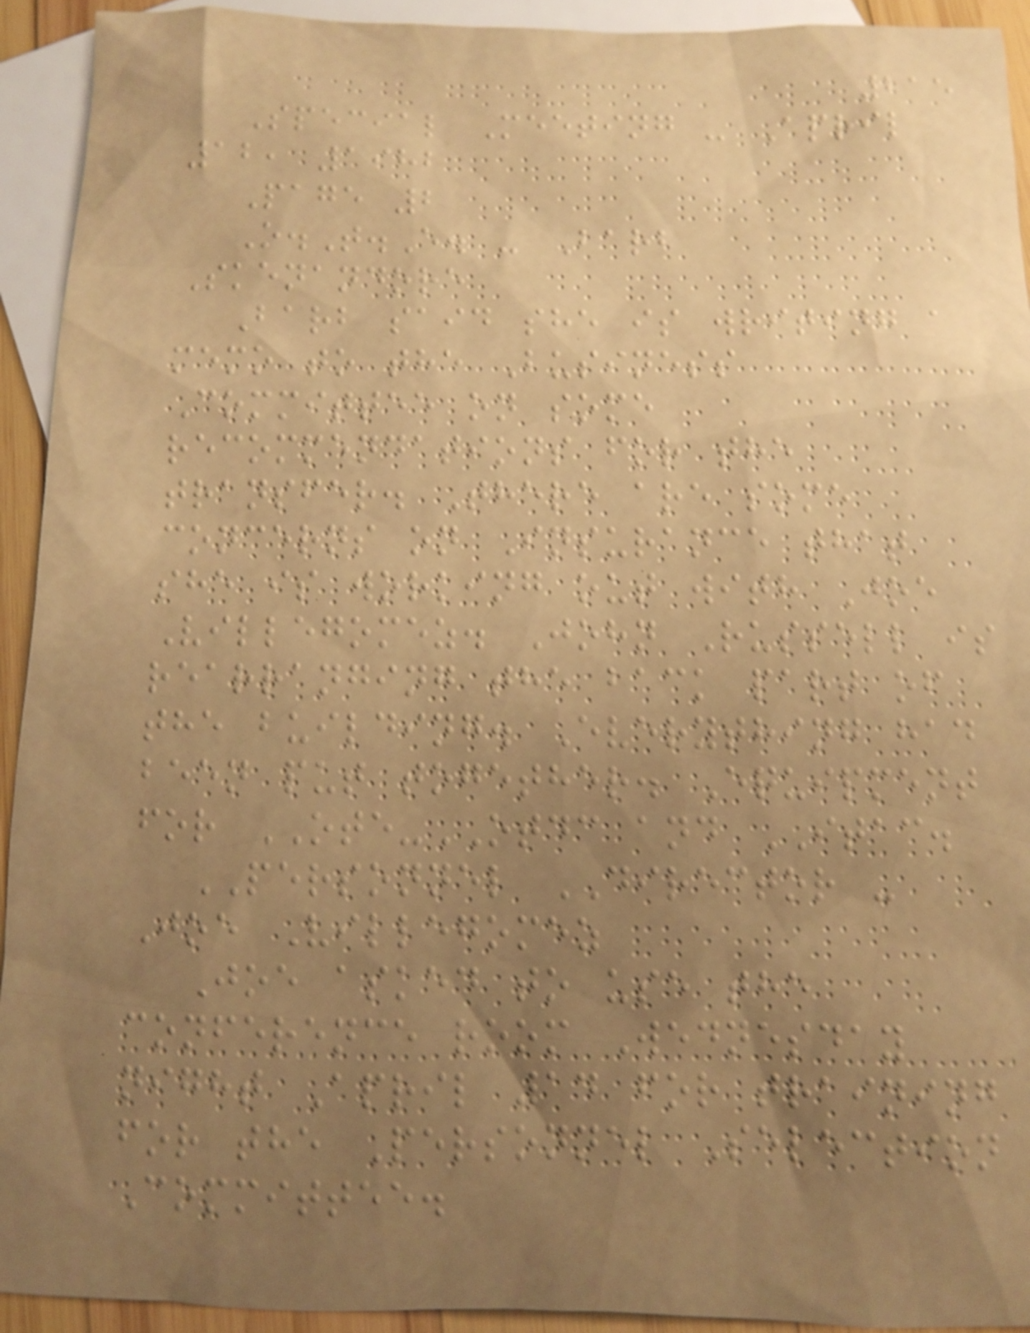215
Special Meeting - April
12, 1982
Page 2
O.T.E. - Barb
Skenandore
Barb said she is writing a
memo to the Business
Committee on some
recommendations for the
transfer. There are some
concerns on Insurance that
she is working out with Joe
Villegomez. John Russell is
rearranging the back part of
the building. Everything had
been put together. Equipment
for OTE-OTDC and ITAC.
PERSONNEL DIRECTOR -
Joe Villegomez
Joe asked to use the
conference room Wednesday
night April 14 for training
for the Personnel Selection
Committee.
